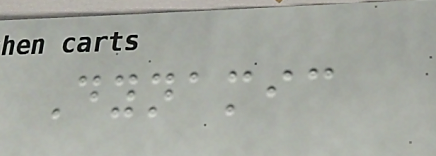Dynamic
